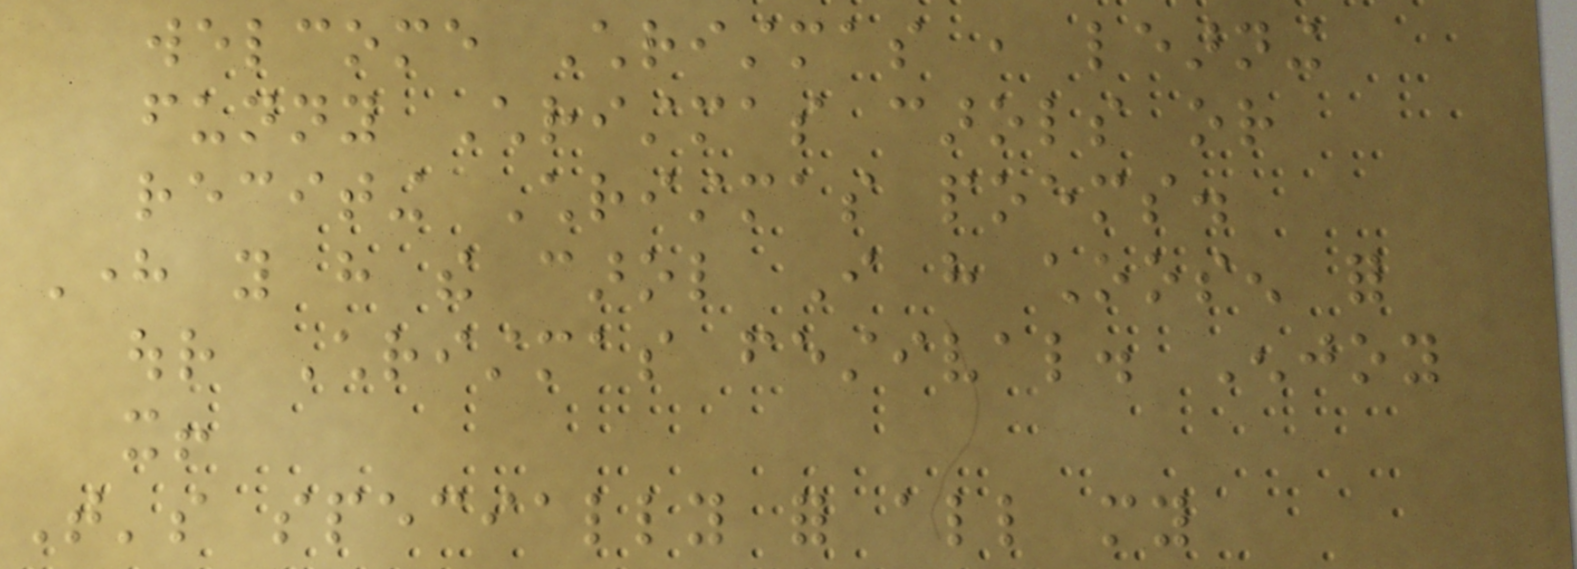welcome Christmas , learning
funny Christmas carols or
reciting Christmas poems.
Here you have the carol I have choosen for
our Christmas festival. Enjoy
it!
That's specially for all my
